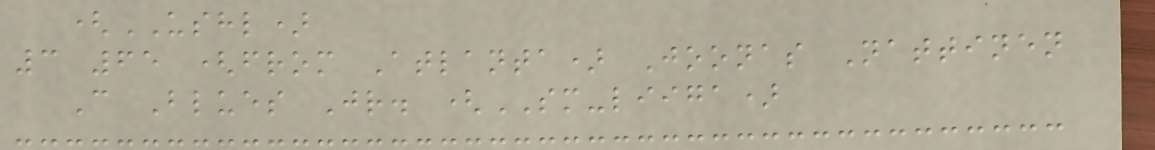(USHL)
3 65 (from Atlanta) Joonas Nattinen
C Blues Jr. (SM-liiga)
